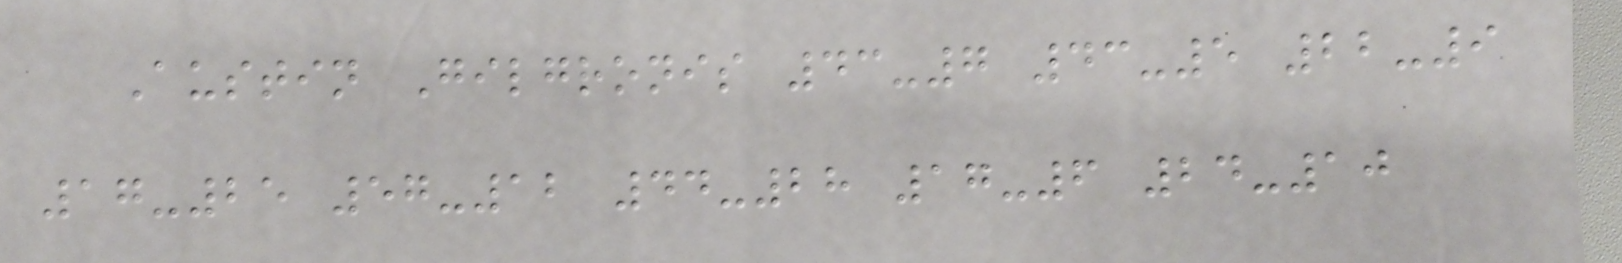Austin Gilgronis 43-7 43-5 22-9
17-25 57-12 44-28 17-6 24-10
